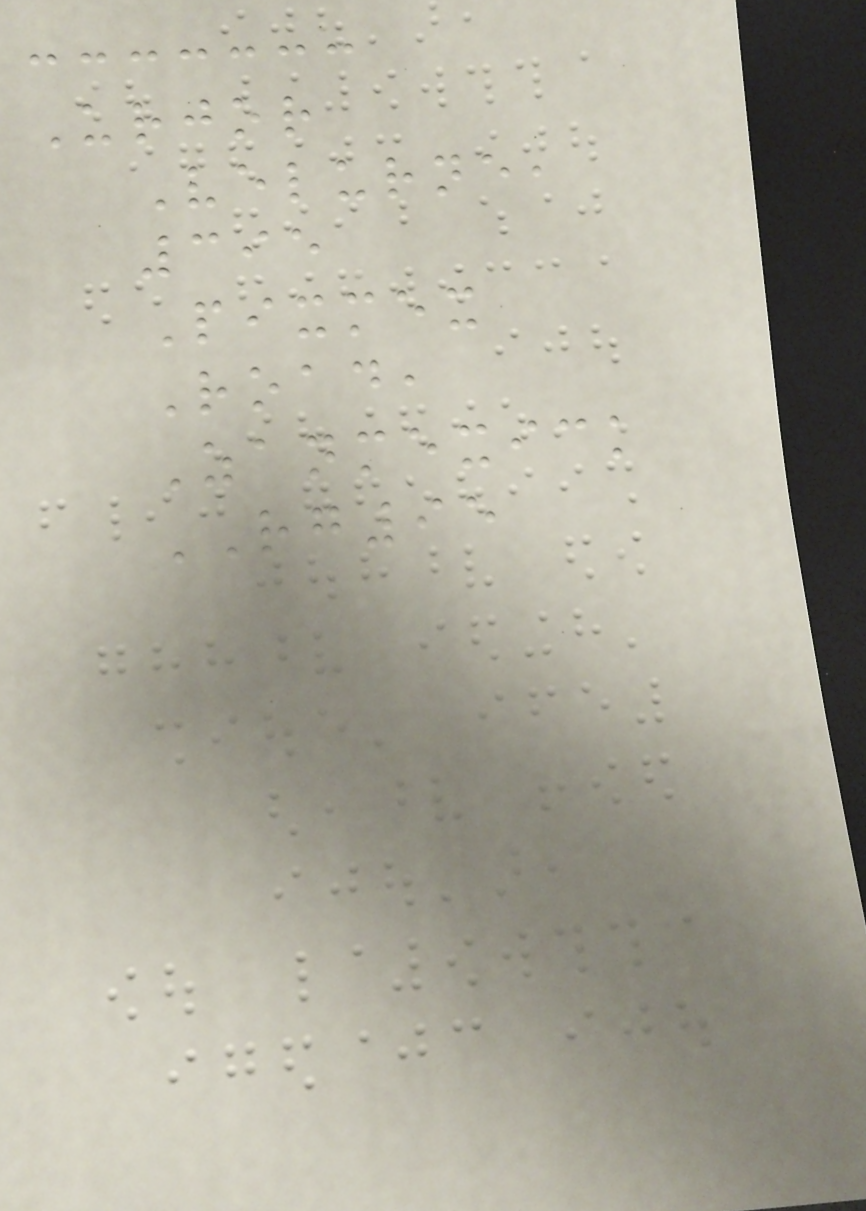Urjor
Velurne,
395
Pixmex
Road,
Zanmexick
RG95
